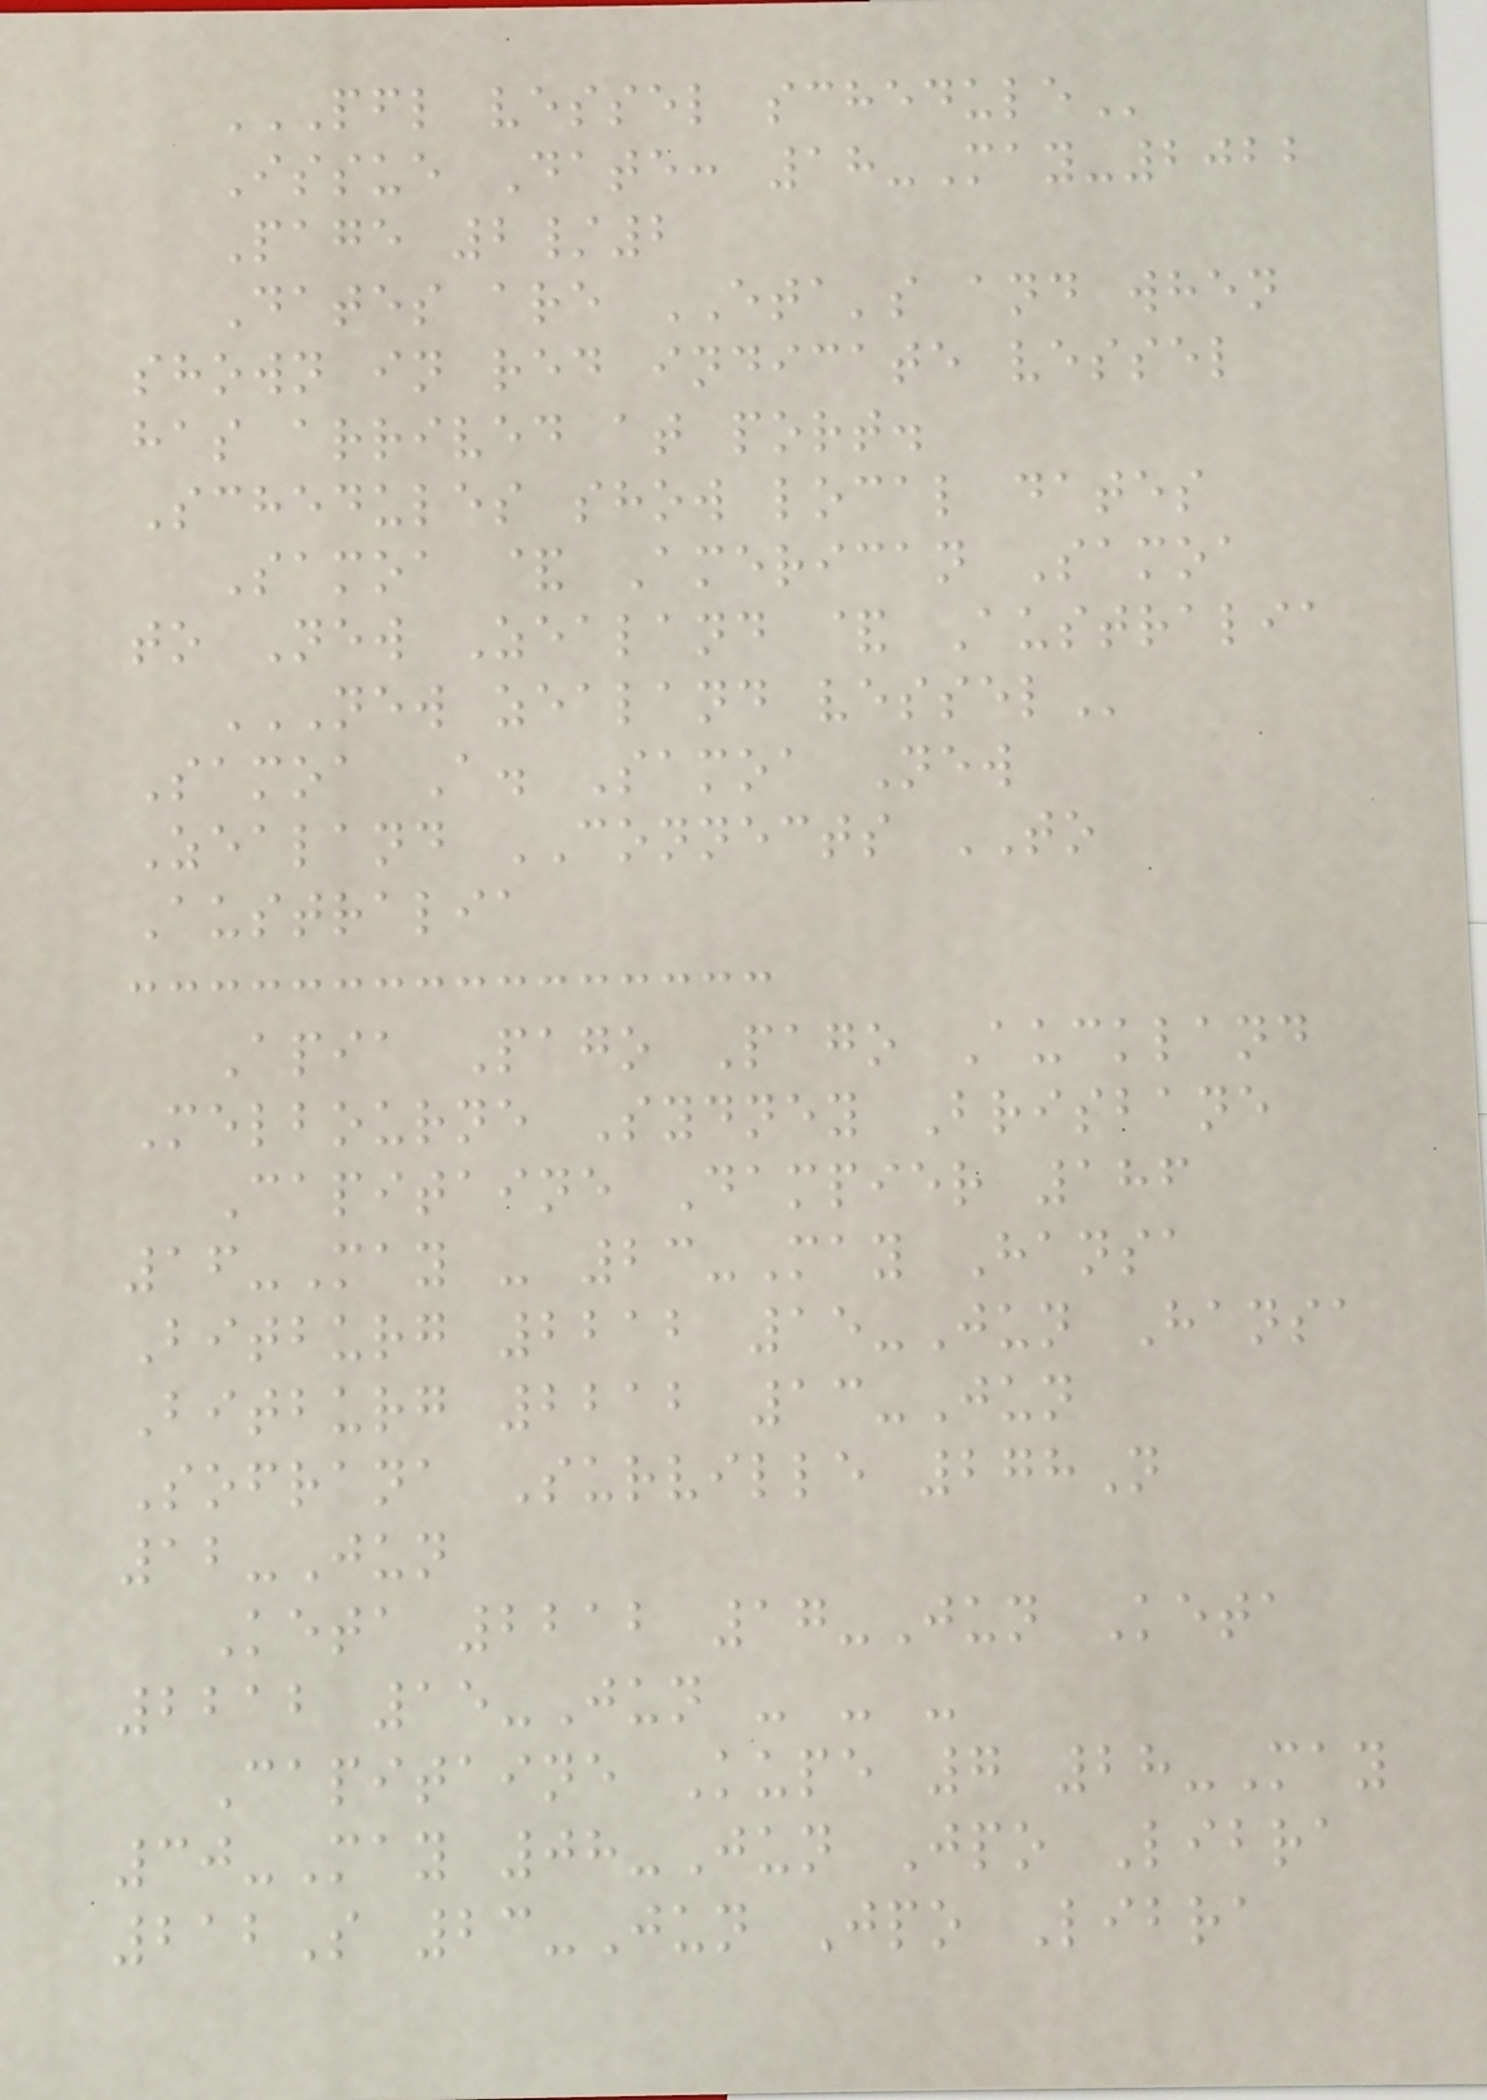PFL VESSEL SCHEDULE
Issue Date: 18-May-2022
Page 2/2
Dates are ETA's and when
shown in red indicate vessel
has arrived at port.
Schedules show local dates
Samoa & American Samoa
to New Zealand & Australia
NEW ZEALAND VESSEL
Samoa A. Samoa New
Zealand CONNECTS TO
Australia
Apia Pago Pago Auckland
Melbourne Sydney Brisbane
Capitaine Dampier 186
16-May - 23-May Hansa
Bitburg 2212 15-Jun Hansa
Bitburg 2212 13-Jun
Sofrana Surville 278N
12-Jun
Keta 2212 17-Jun Keta
2212 15-Jun - - -
Capitaine Kupe 7 28-May
30-May 08-Jun Jpo Libra
212S 23-Jun Jpo Libra
